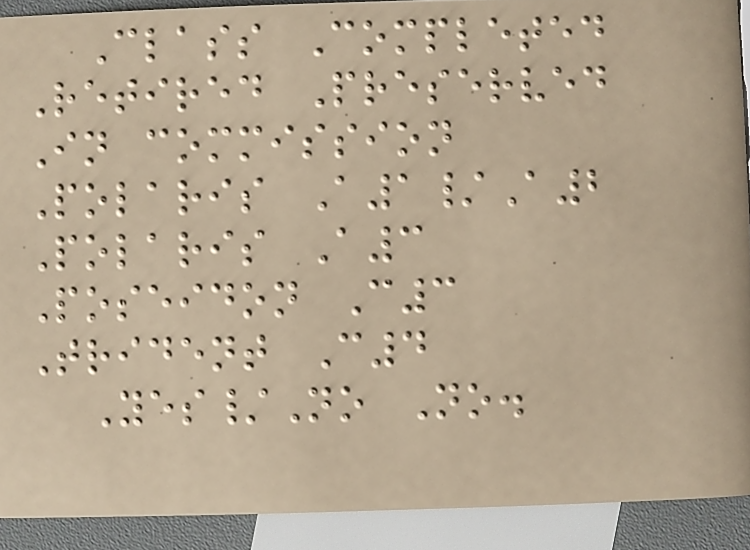Class Completed
Retired Preserved
In commission
Polaris A1/A2
Polaris A3
Poseidon C3
Trident C4
Yes/No No.
